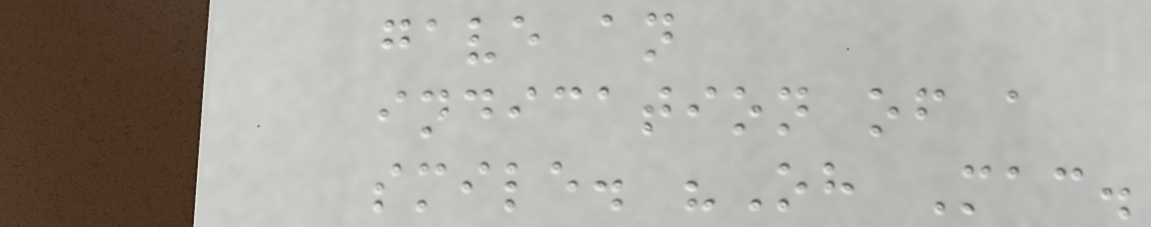gave an
indication of a
smile. "Oh Mac.
